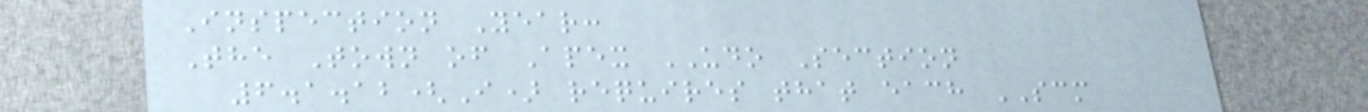Inspection Year:
The Town of Apex UDO Section
6.1.12(I) requires that each SCM
